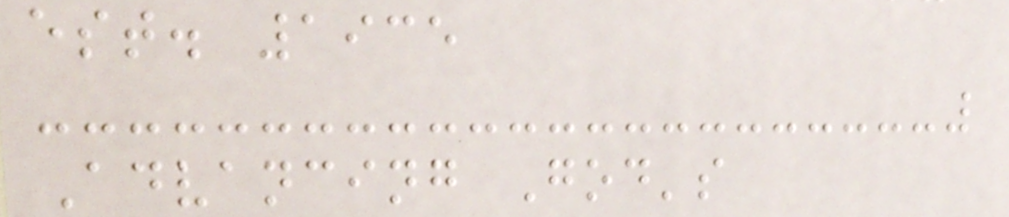est. 1935
Advancing God's
